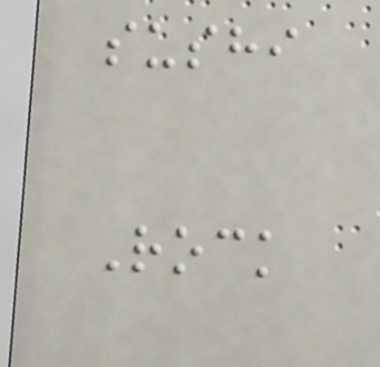sushi
Rock
